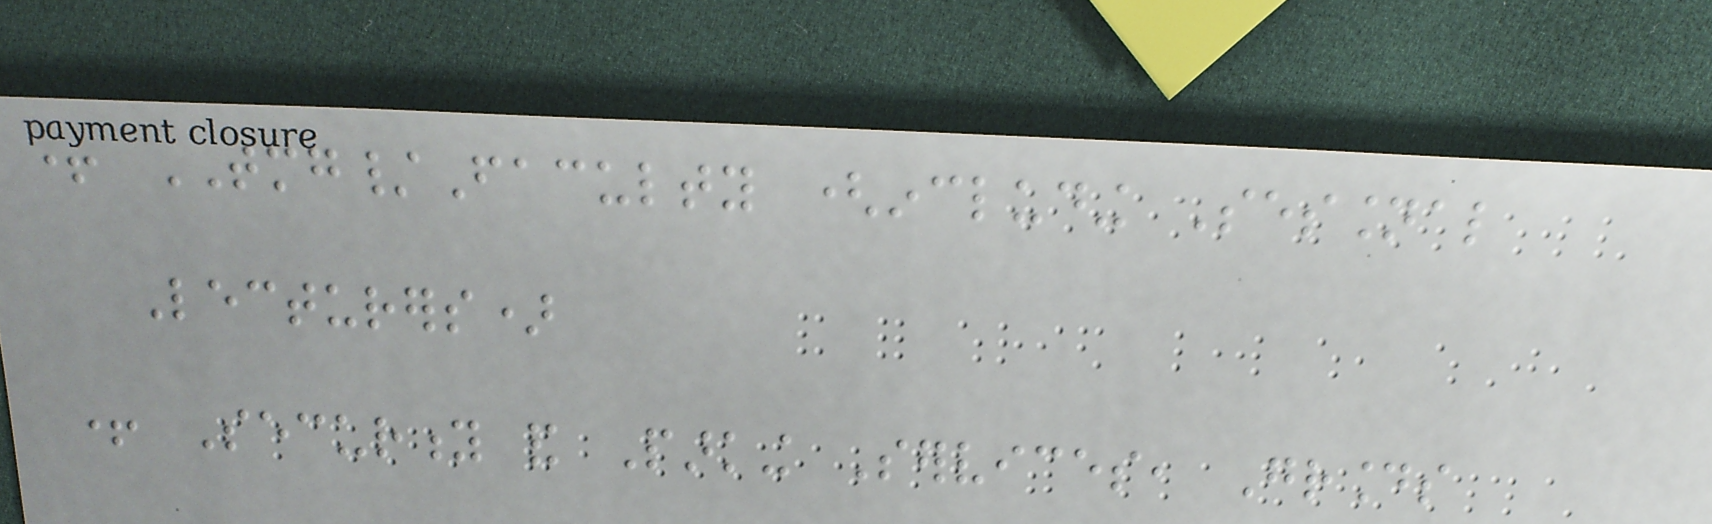+ TMG/Faculty (including Sessional
Lecturers)
+ Security and Parking Services, Grounds
